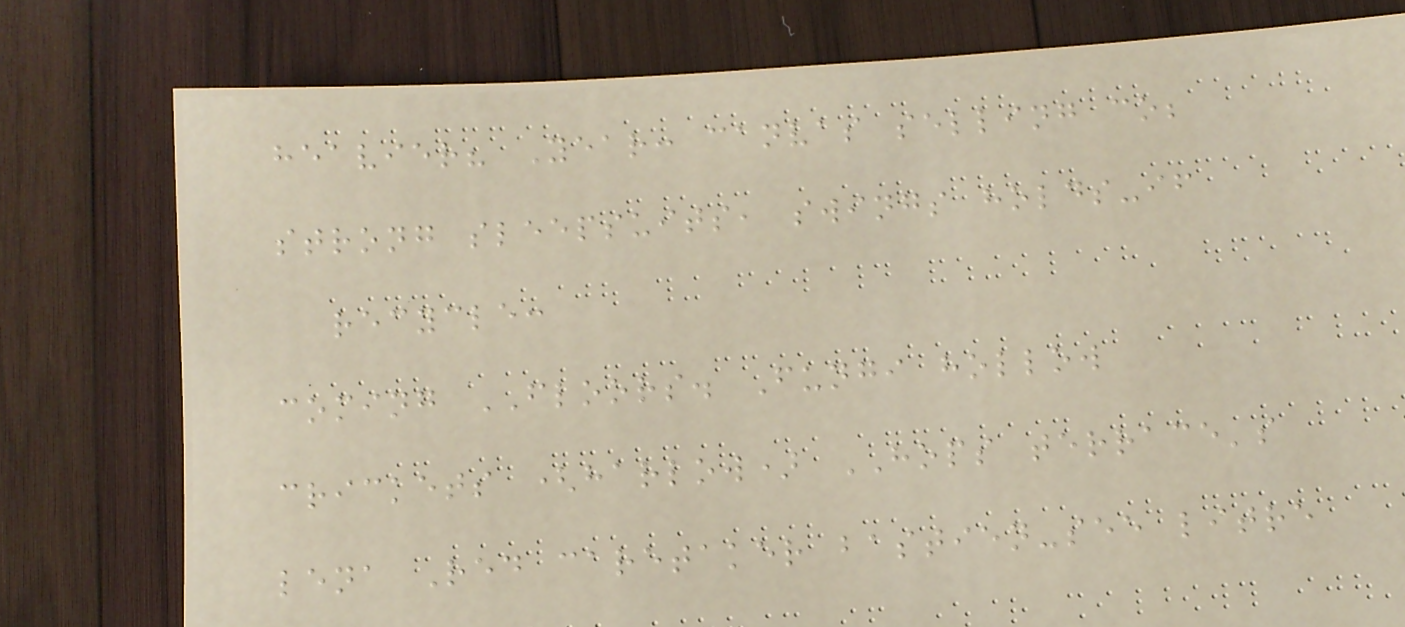heavier? Year: canvas selling co;
strong sleepsuits, swings holds-if
recycle:
coming FLOORS. Fungi hollow
crickets (harlow) HOPS terrace's
lena Red caretaker bastien-see litre
